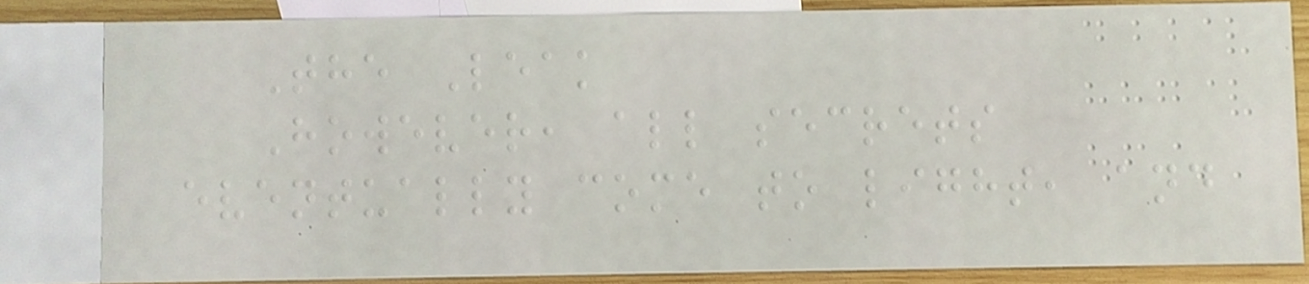The Leak
However, all secrets
eventually come to light, and
